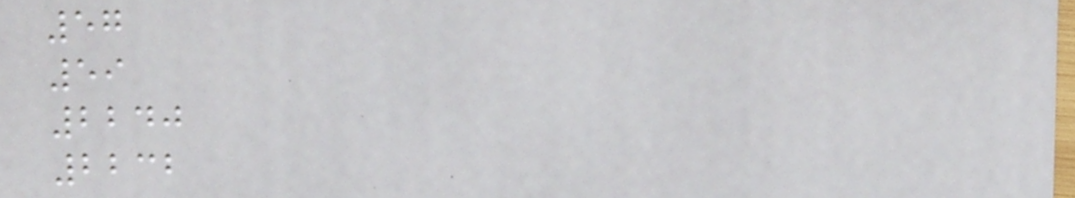57
59
2240
2232
